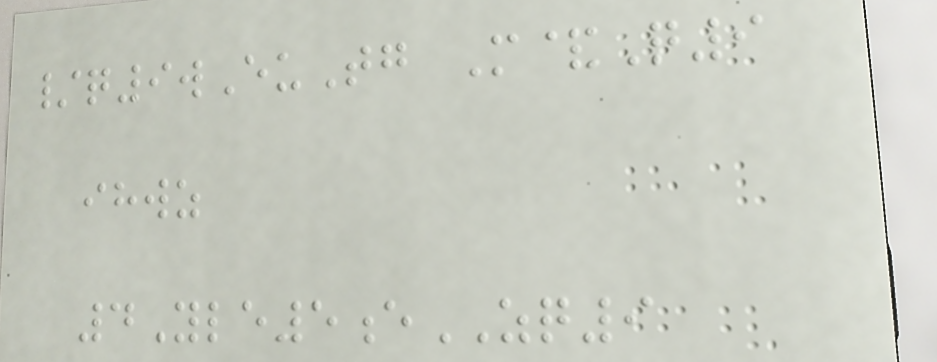/q9wEuTg M&Q9
ihwz
4Yle5eZQ9
